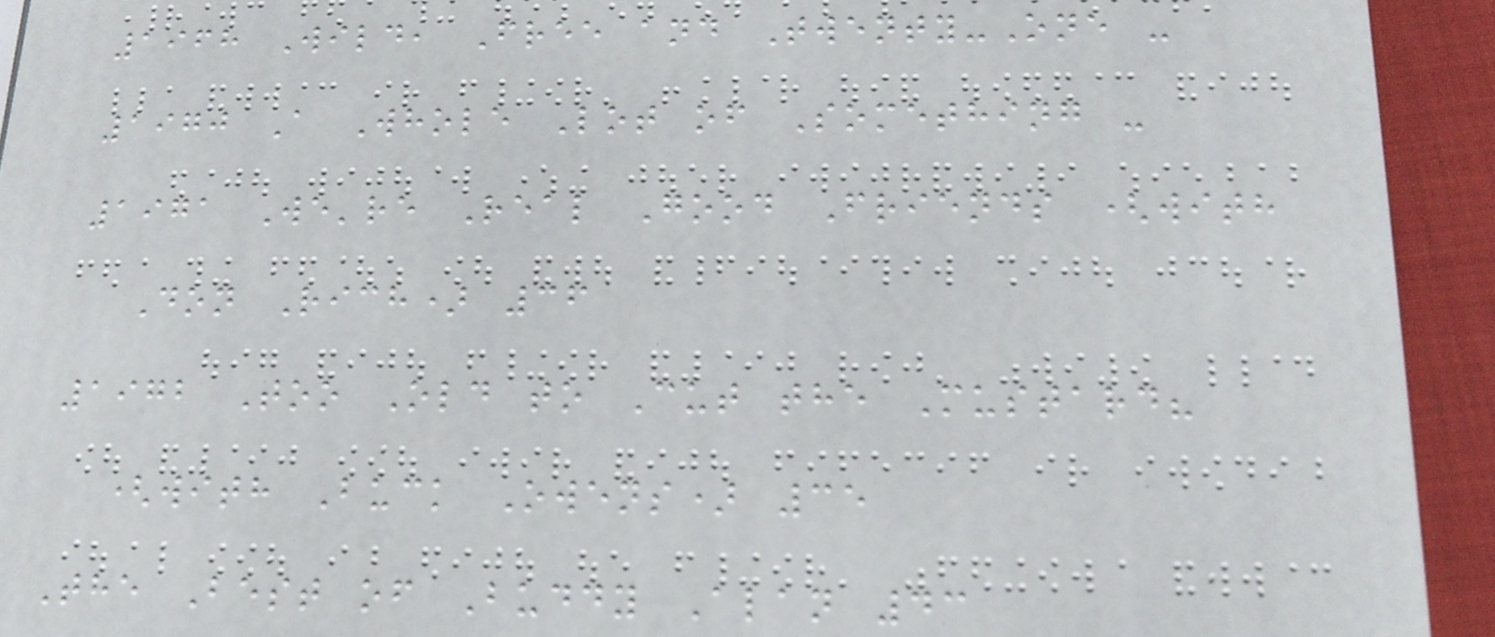1968 Wild, Free and Twenty-One -
1970 A Whole Lot of Something -
1971 We're Real Good Friends (with
Don Rich) 36
1972 Too Old to Cut the Mustard?
(with Buck Owens) 35
The Best of Buddy Alan 43
